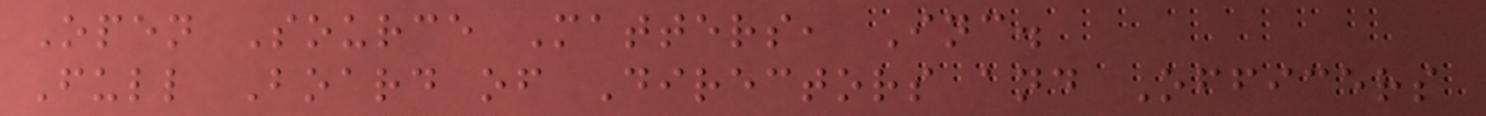Open Source Matters, Inc.
Full Board of Directors and Officers
